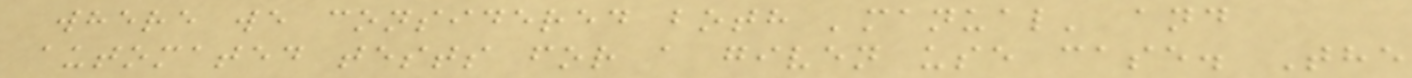where we considered both 'manual' and
automated tests for a given use case. The
